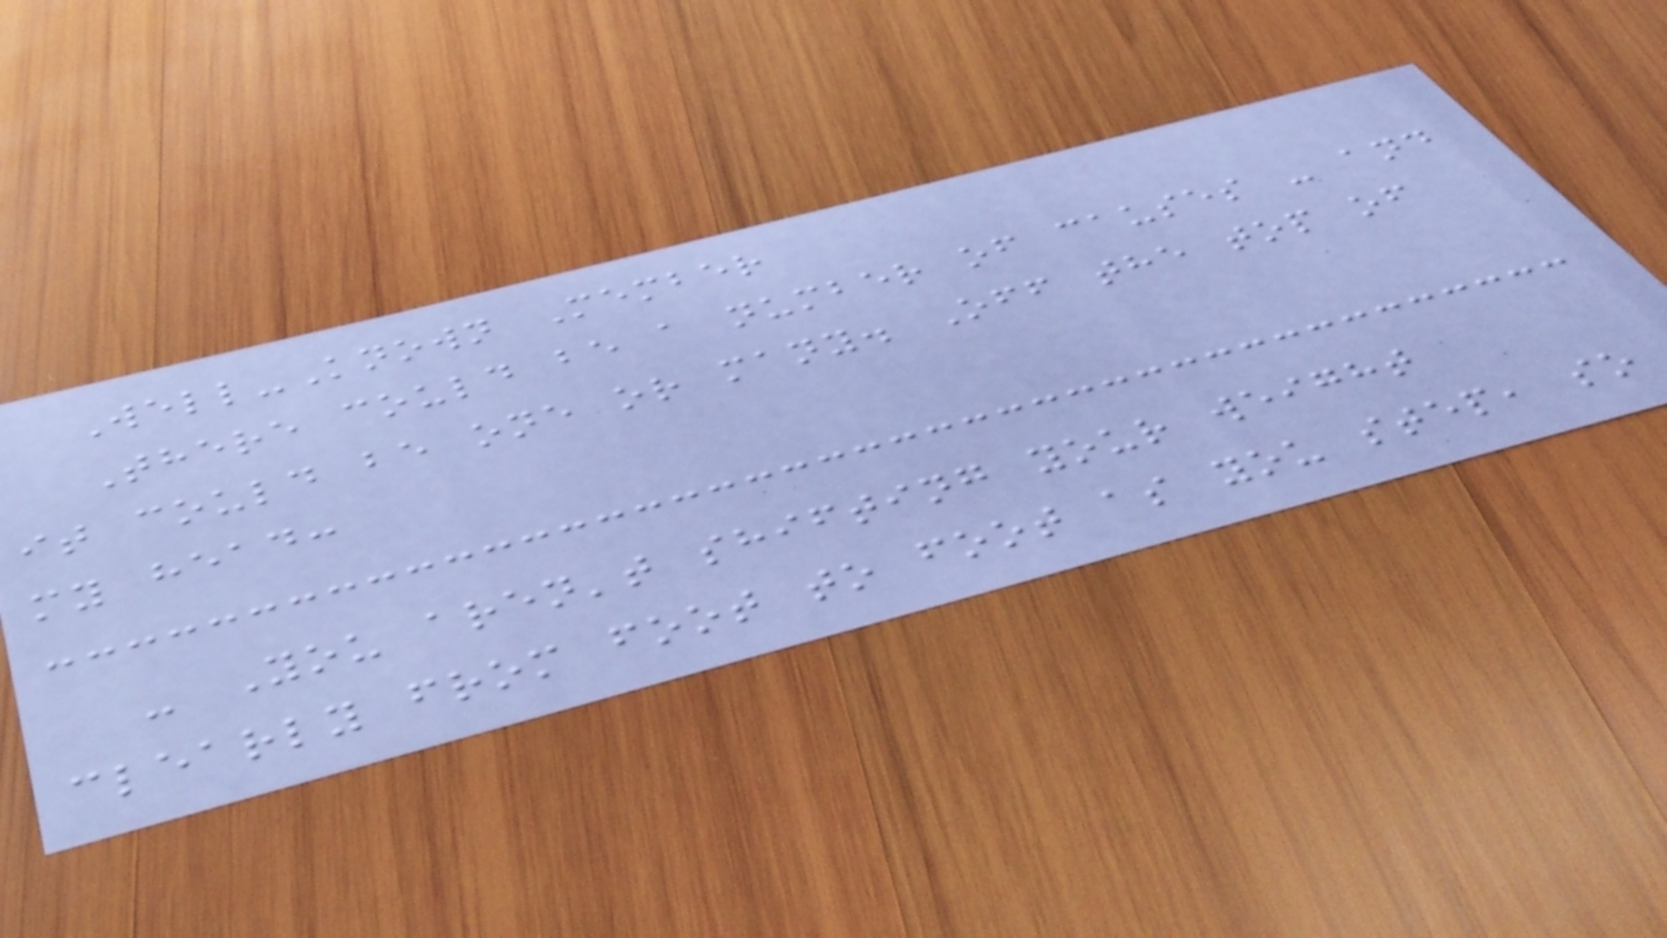Well-Known Member
There could be a number of causes - and
it could be one or many. Off the top of
my head:
- You aren't shifting your weight
clearly from foot to foot as you step, so
